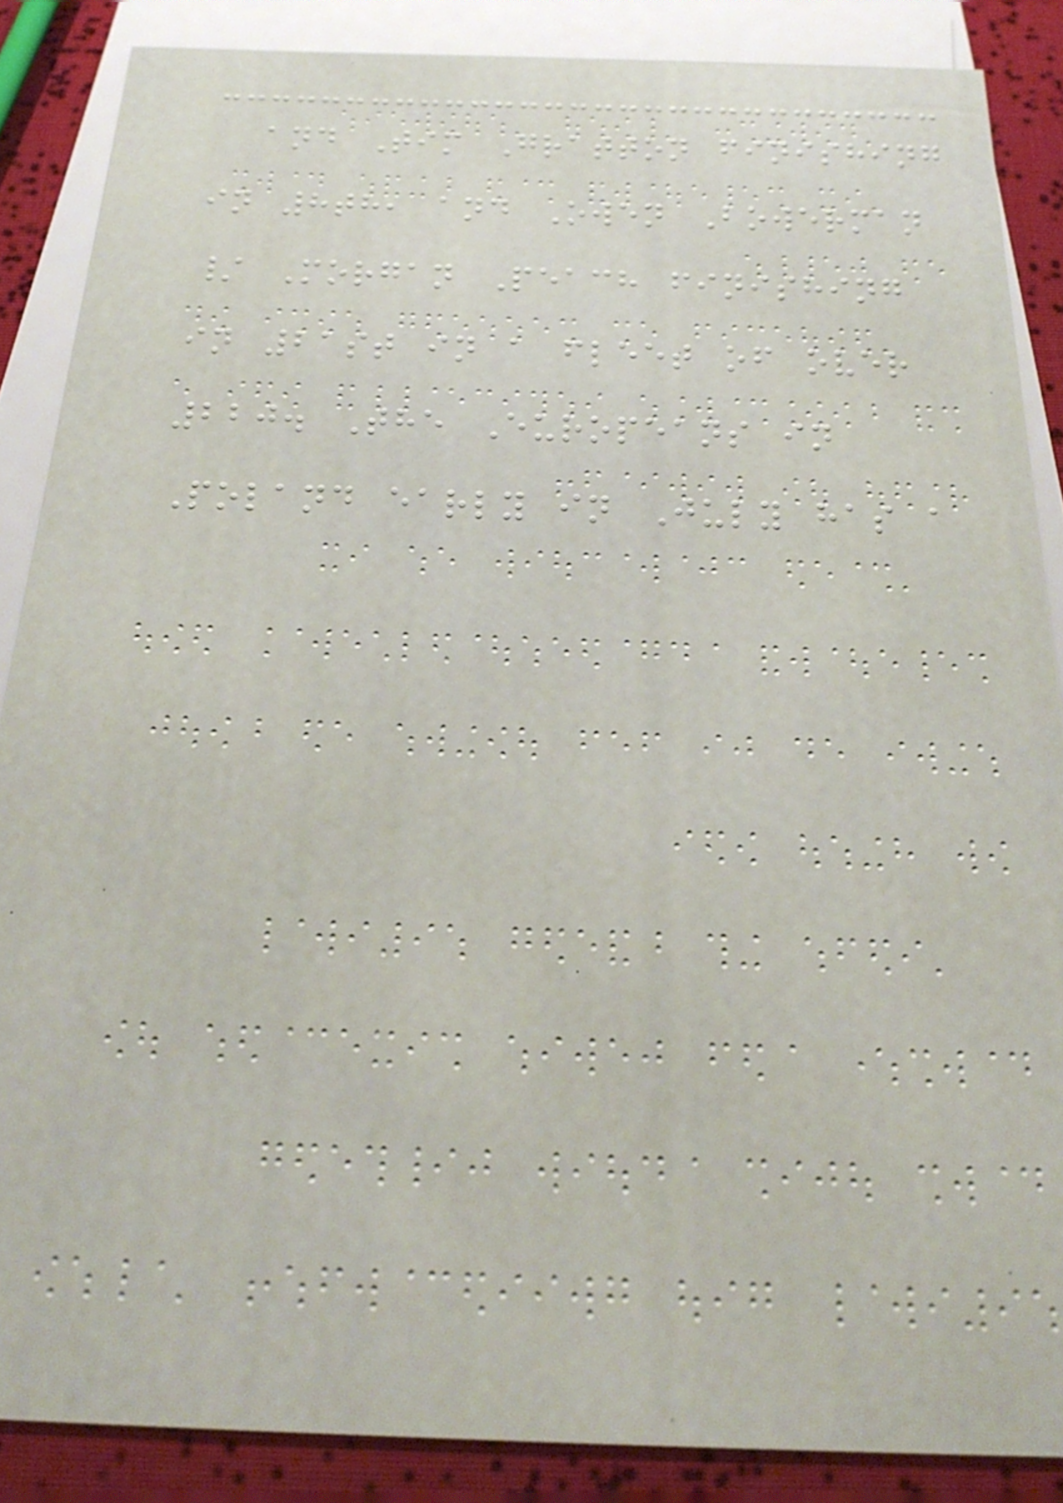and Tim Gratton finishing
in 8th, and Owen Bowerman
/ Morgan Peach finishing
in 21st in a fleet of over
220. The Europeans in
Poland early in July has a
